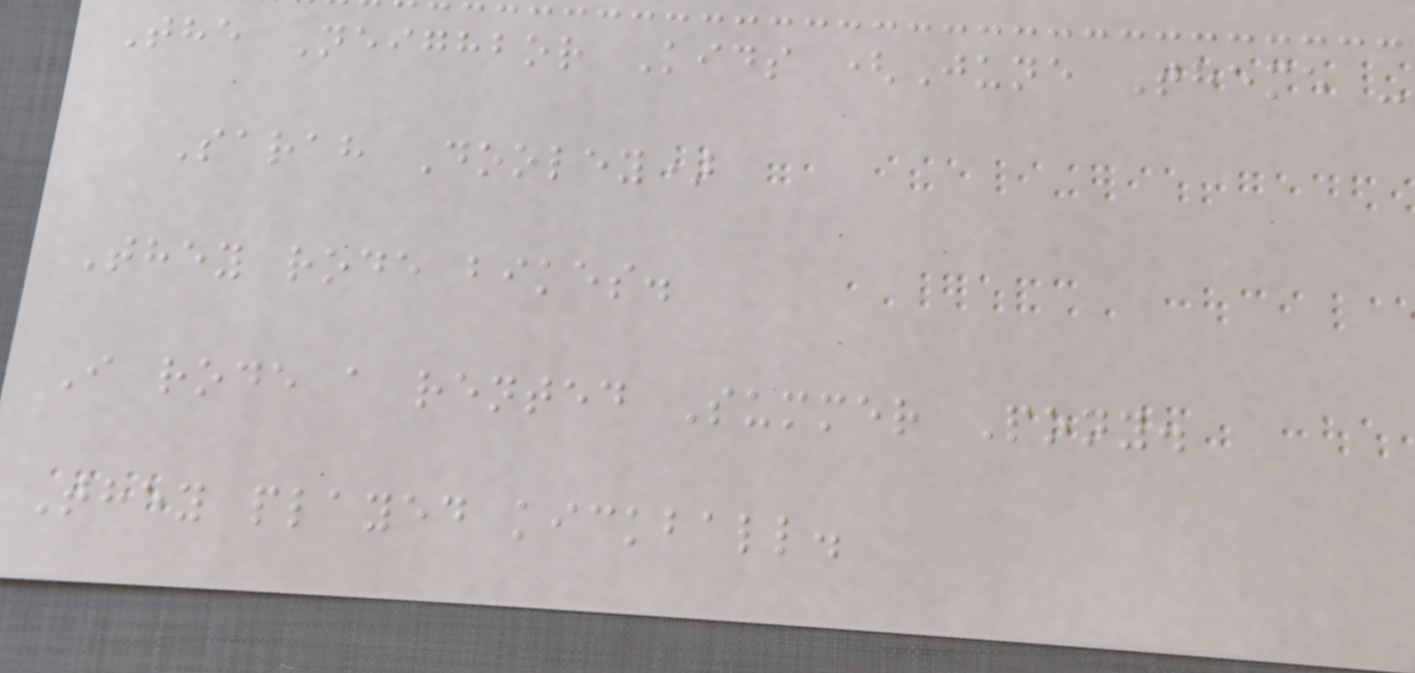The Neighbor Kids (June Theme -
Sarah Dooley)
They rode bikes.
I rode a rented Summer Pony.
They played kickball.
